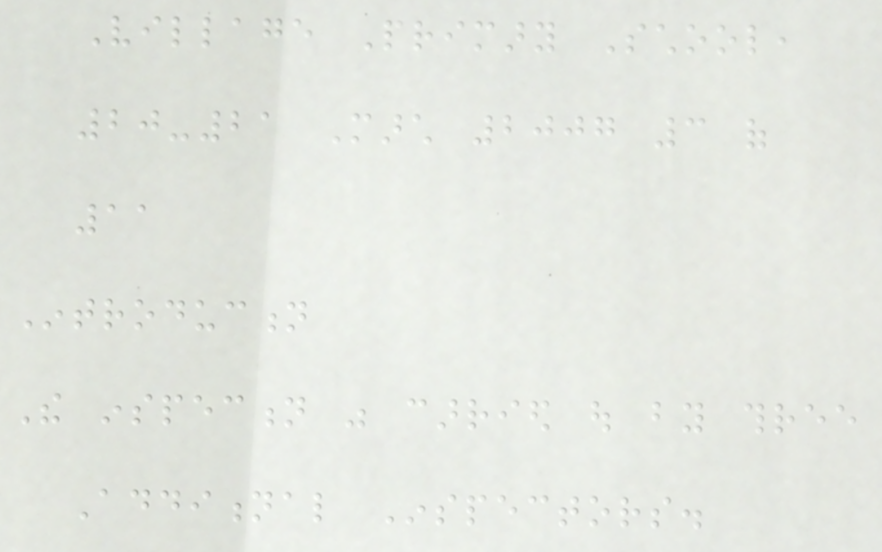Village Primary School,
20-21 March 2007 3 of
11
Introduction
The inspection was carried out by three
Additional Inspectors.
